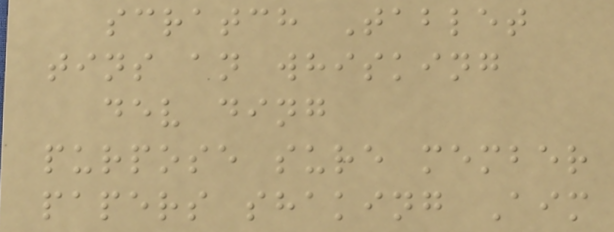scratch Tablet
tins an whisking
dev ding
purpose sure member
papers shaking Aim
